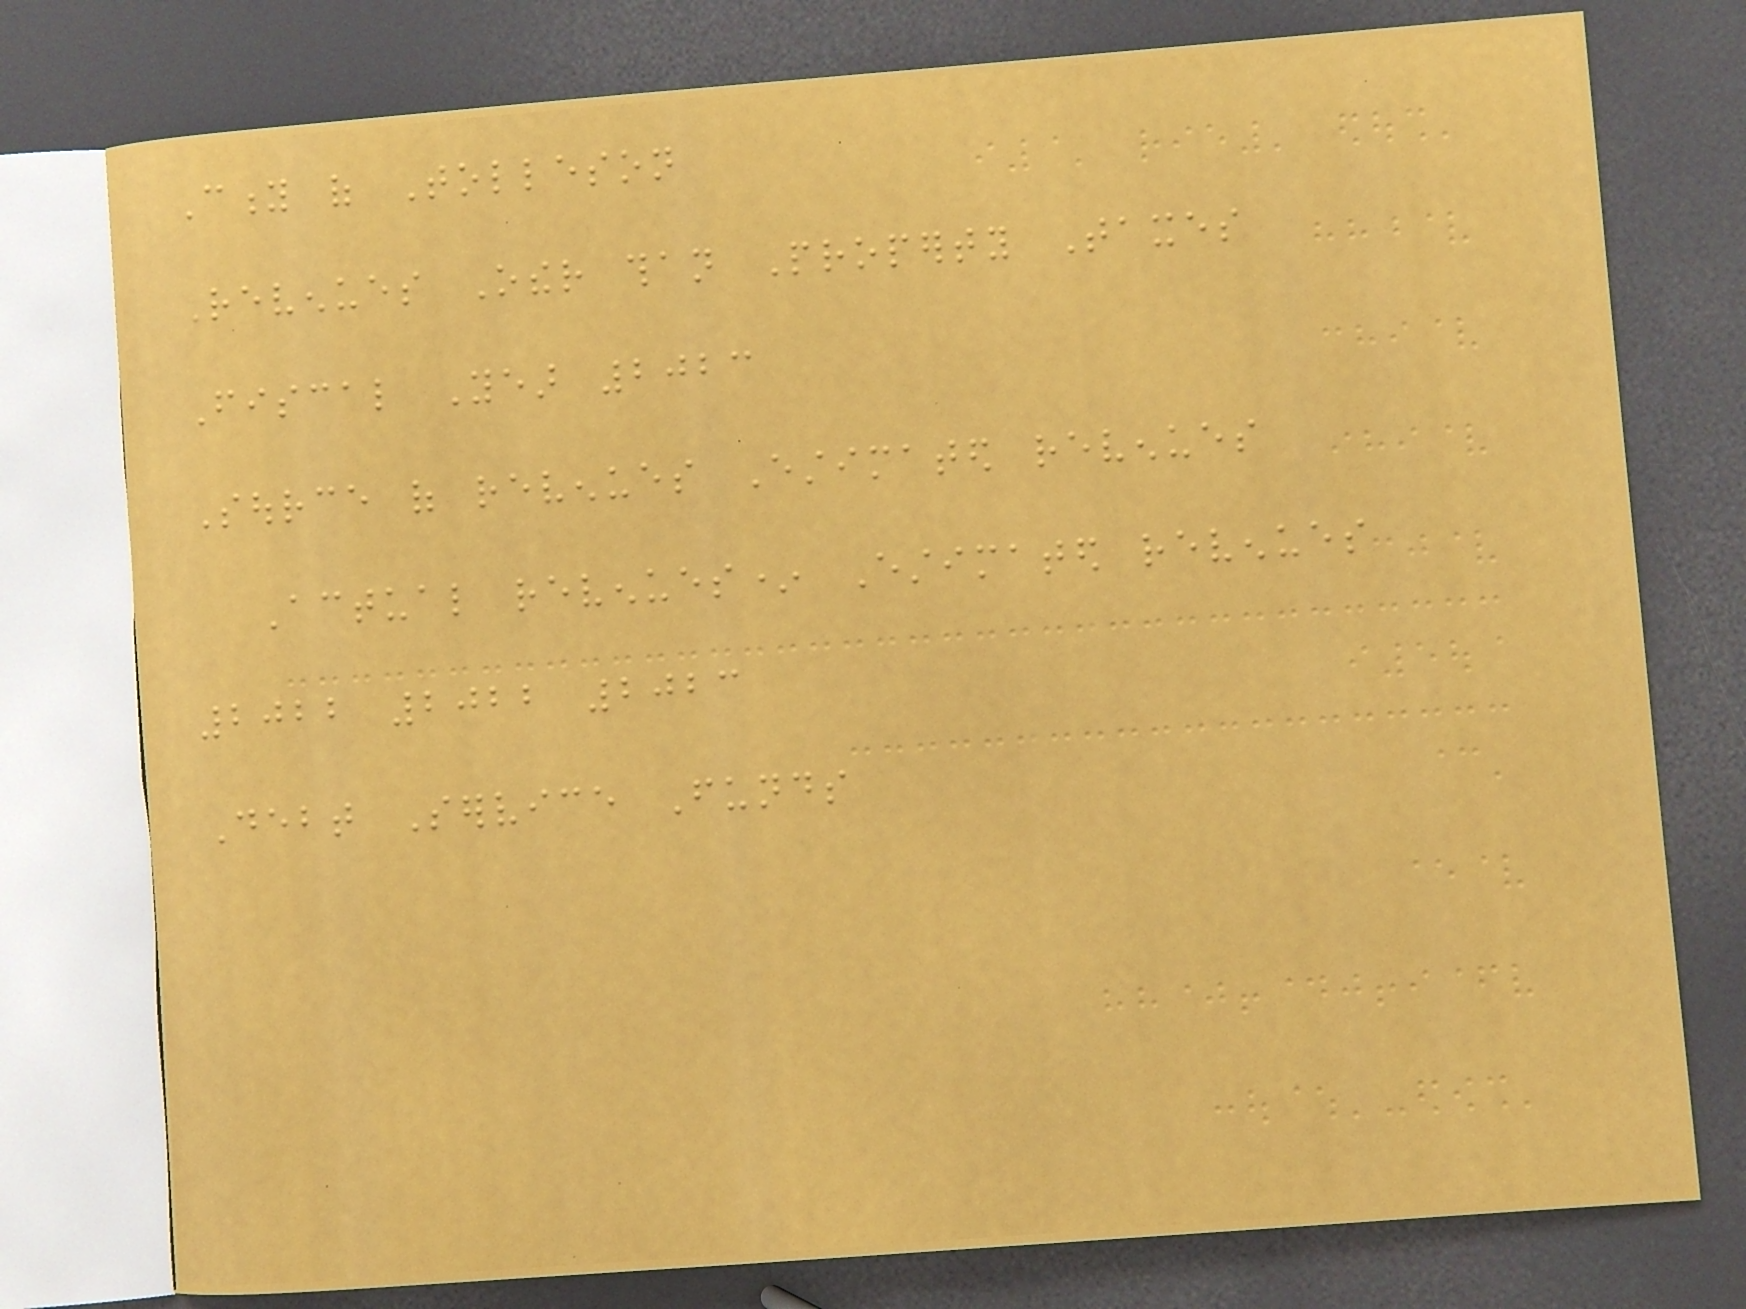City of Tolleson
Revenues Other than Property Taxes
Fiscal Year 2023
Source of revenues Estimated revenues
Actual revenues* Estimated revenues
2022 2022 2023
Debt Service Funds
